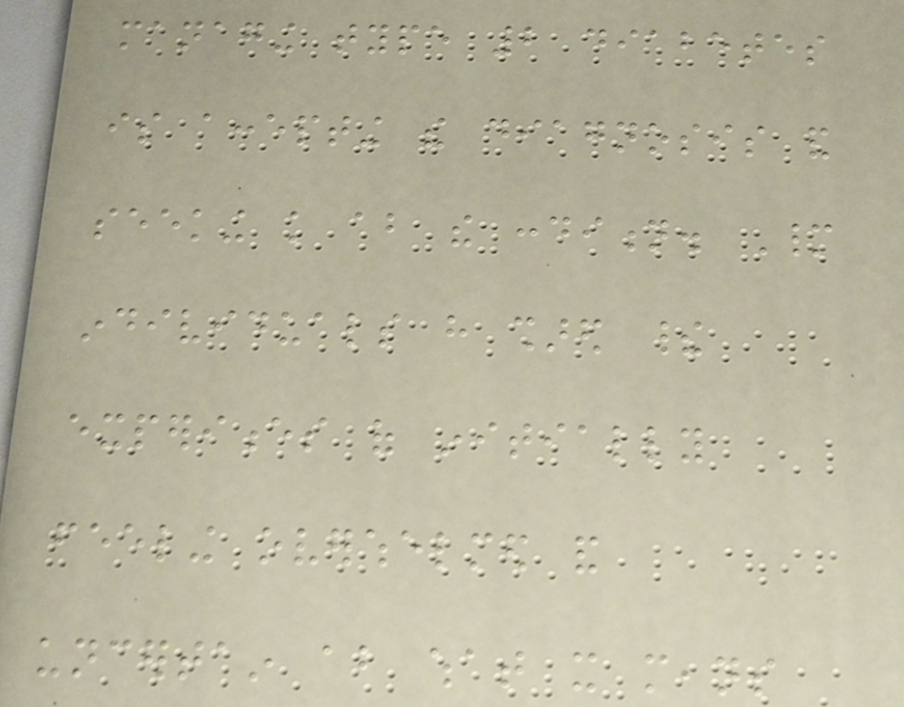managing type 2 diabetes
is accepting the diagnosis and
seeking knowledge about the condition. Many
individuals have shared their
experiences of initially
feeling overwhelmed and
uncertain about what it means
